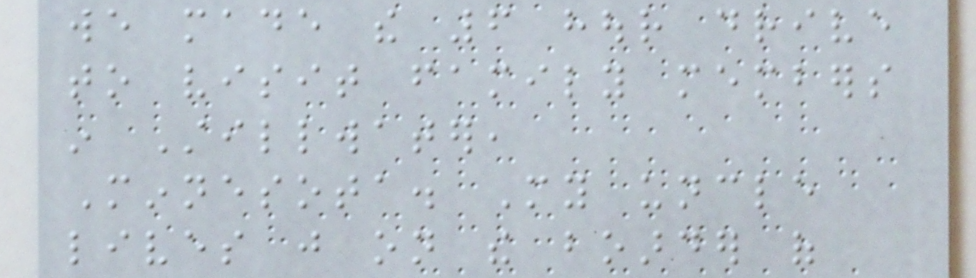we made the 6 hour drive
to visit family members
in Stillwater,
Minnesota. My uncle
lives just on the boarder of
